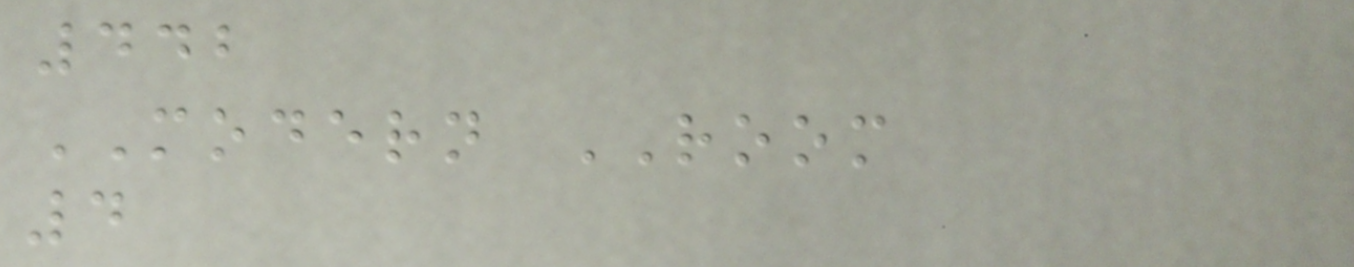442
MODERN ROOM
4
